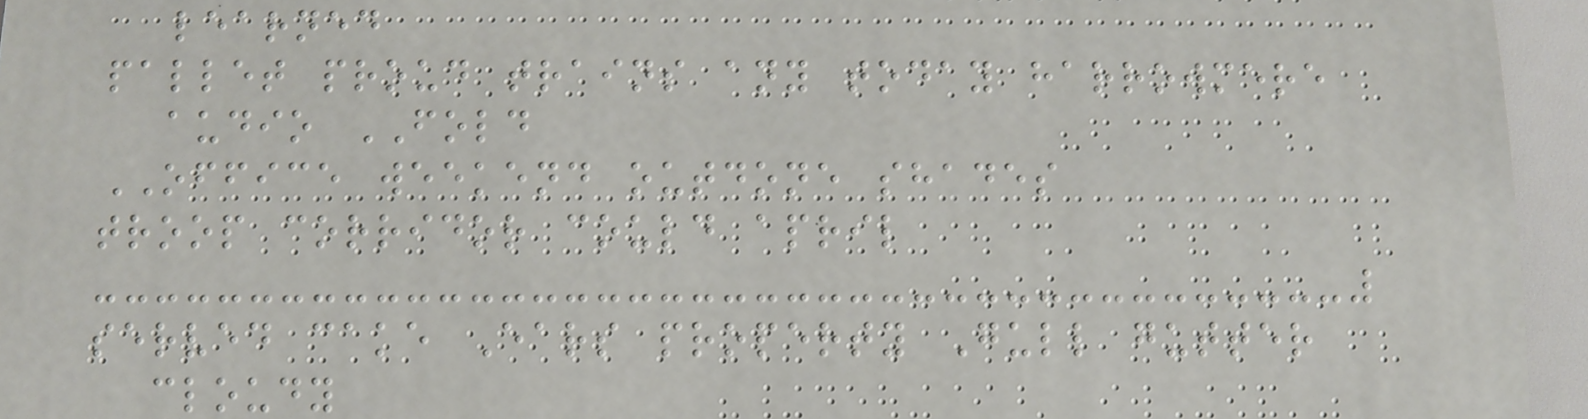learned
pallet proud trains any today harrowmere
audio FOLD
OFFICE weekend outdone shades
troop corridor could april
served cake Ears property Gull gutter
cloudy
